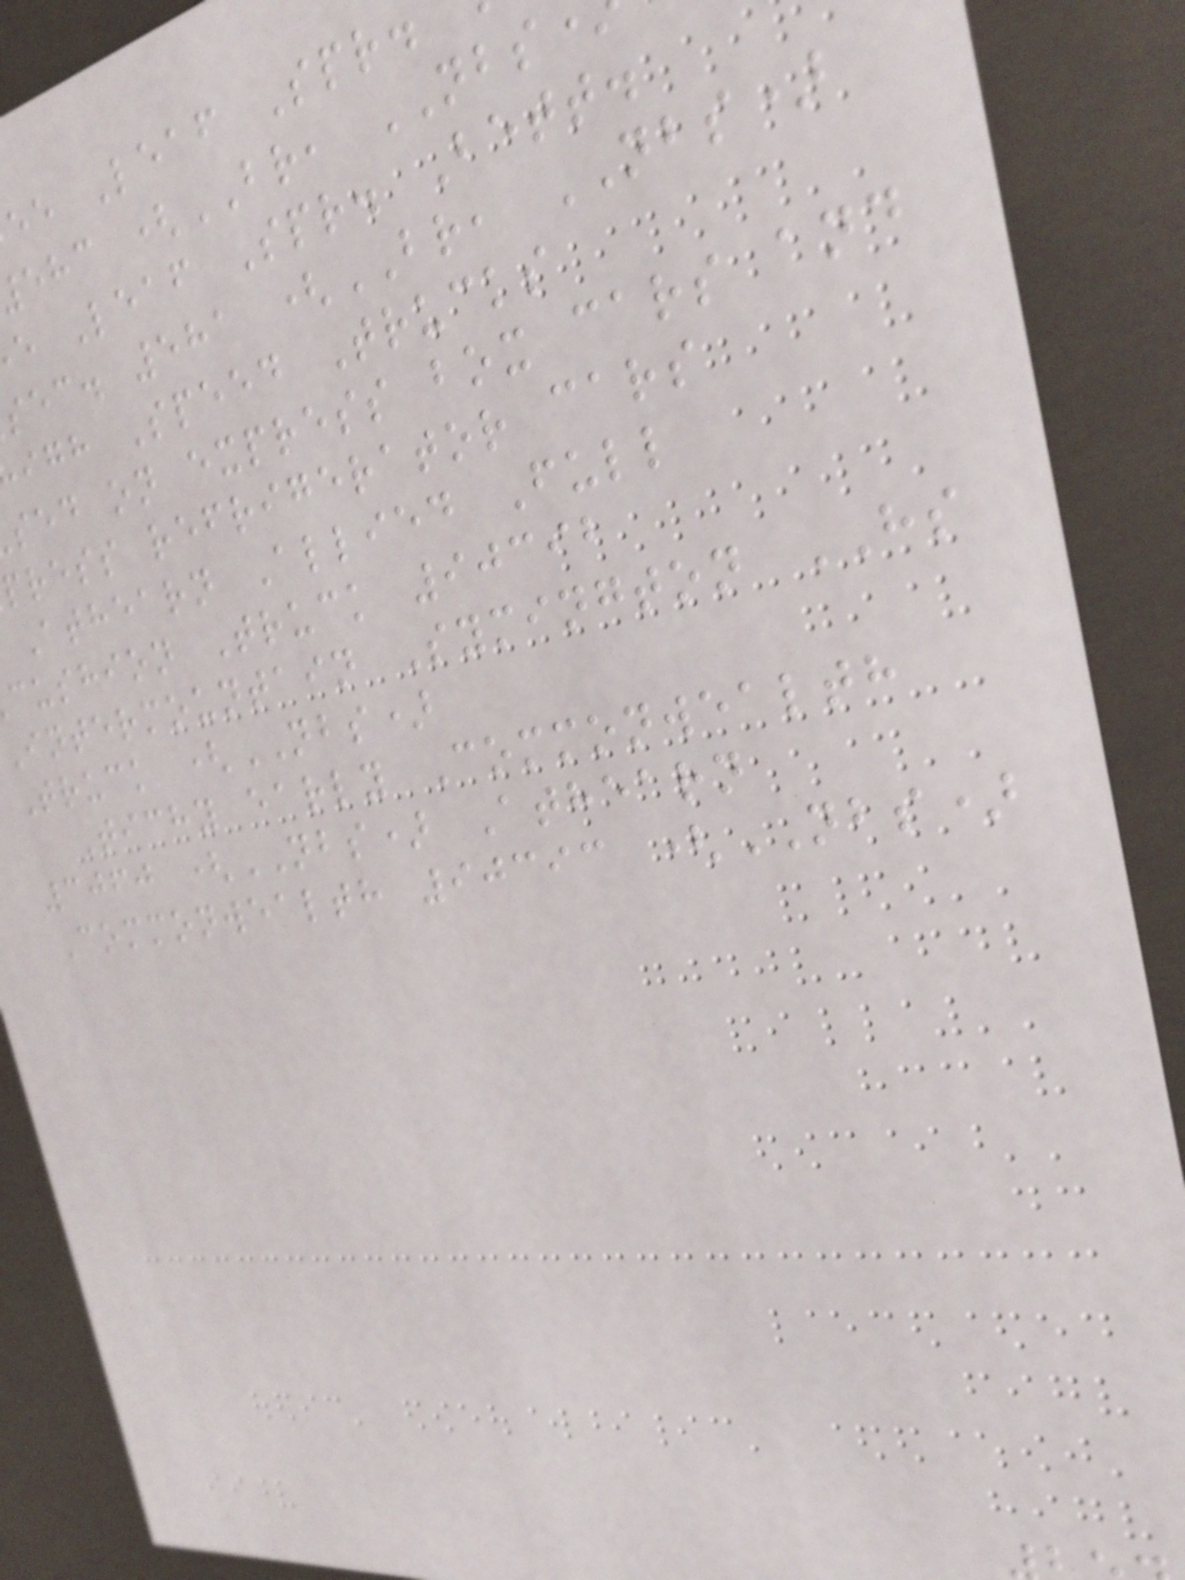ee Leaf Spr.
ehc (BR, NBS
e Leaf Spr. Bett.
sec. 581 (BR, NBS)
igh Speed Trucks
sed on express box cars and
press refrigerator cars
Athearn Allied Full
cushion Truck 90392
intermountain Symington HS
Truck (NBS)
Tichy early Commonwealth
3060 (NBS) Athearn
Commonwealth 90393 (NBS)
